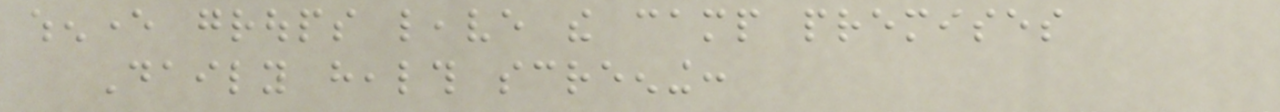whenever groups leave the camp premises
Daily health screening:
